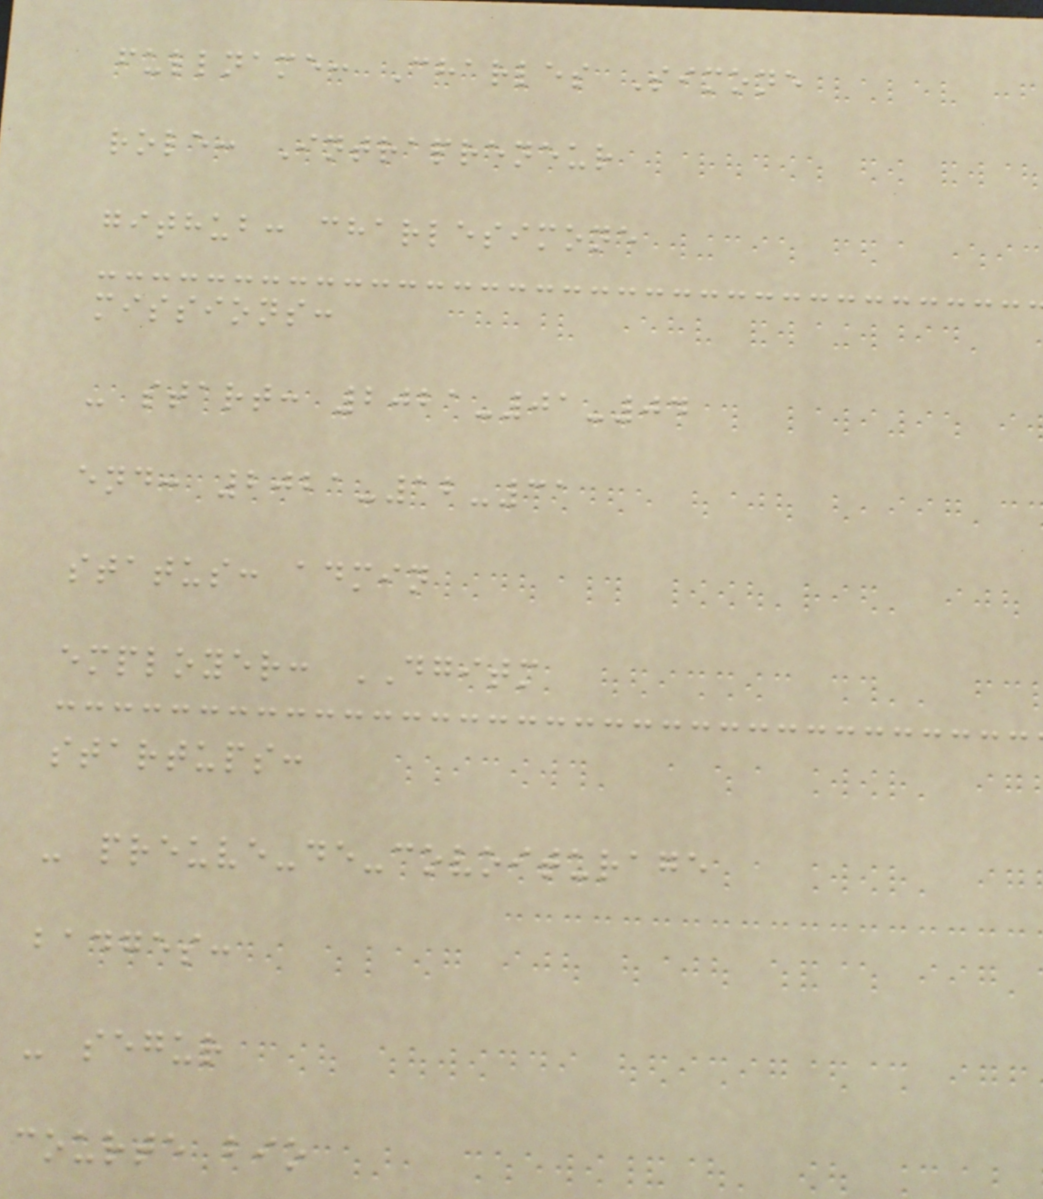fullname: Charles Simone
role: Intrapreneur
github: charlesimone
missions:
- start: 2021-01-04
end: 2021-12-31
status: admin
employer: DGITM
startups:
- preuve-de-covoiturage
badges:
- segur
courte bio
